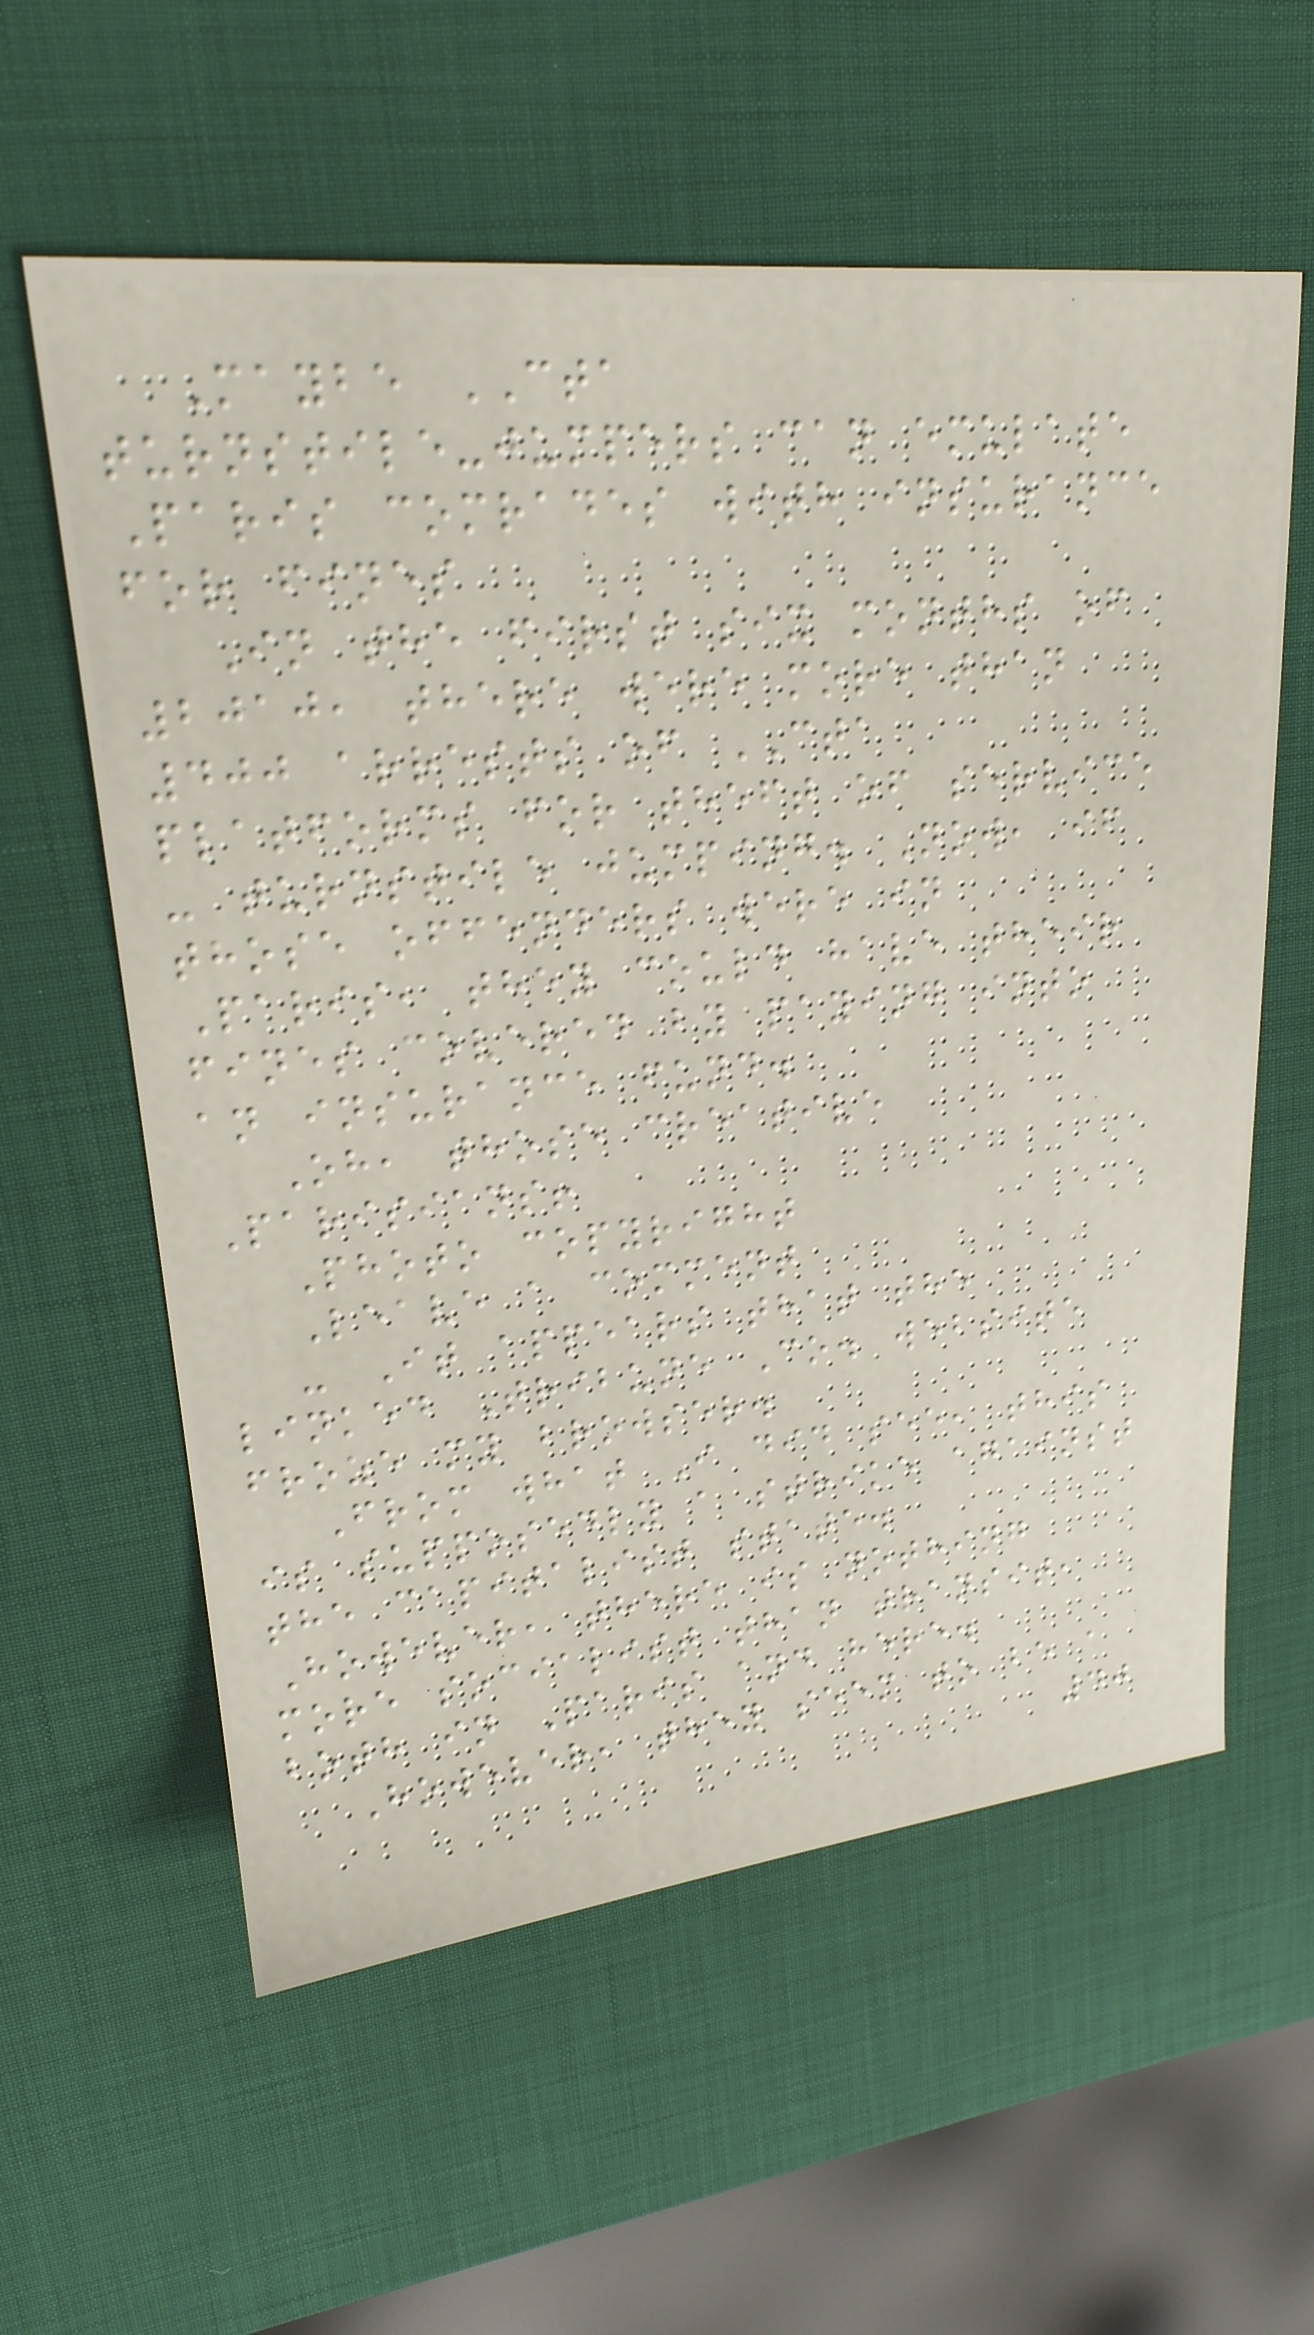Maybe CTA
turnstile-jumpers can emulate
Paris comrades with insurance
for fines
In the first six months of
2010, there were more than
400 arrests of CTA
platforms for theft of service
- turnstile jumping. Now, if
those offenders were in
Paris, they could have their
fines covered by paying into
an insurance fund.
Oh, those creative
Parisians!
Photo copyright
Leave a comment
- It appears that the
linked Tribune Co. website
froze my browser.
From what I did see, this
is supposedly a strike against
the capitalist state.
However, there is nothing
more socialist than transit,
both in Paris and here.
However, they seem to be a
40
